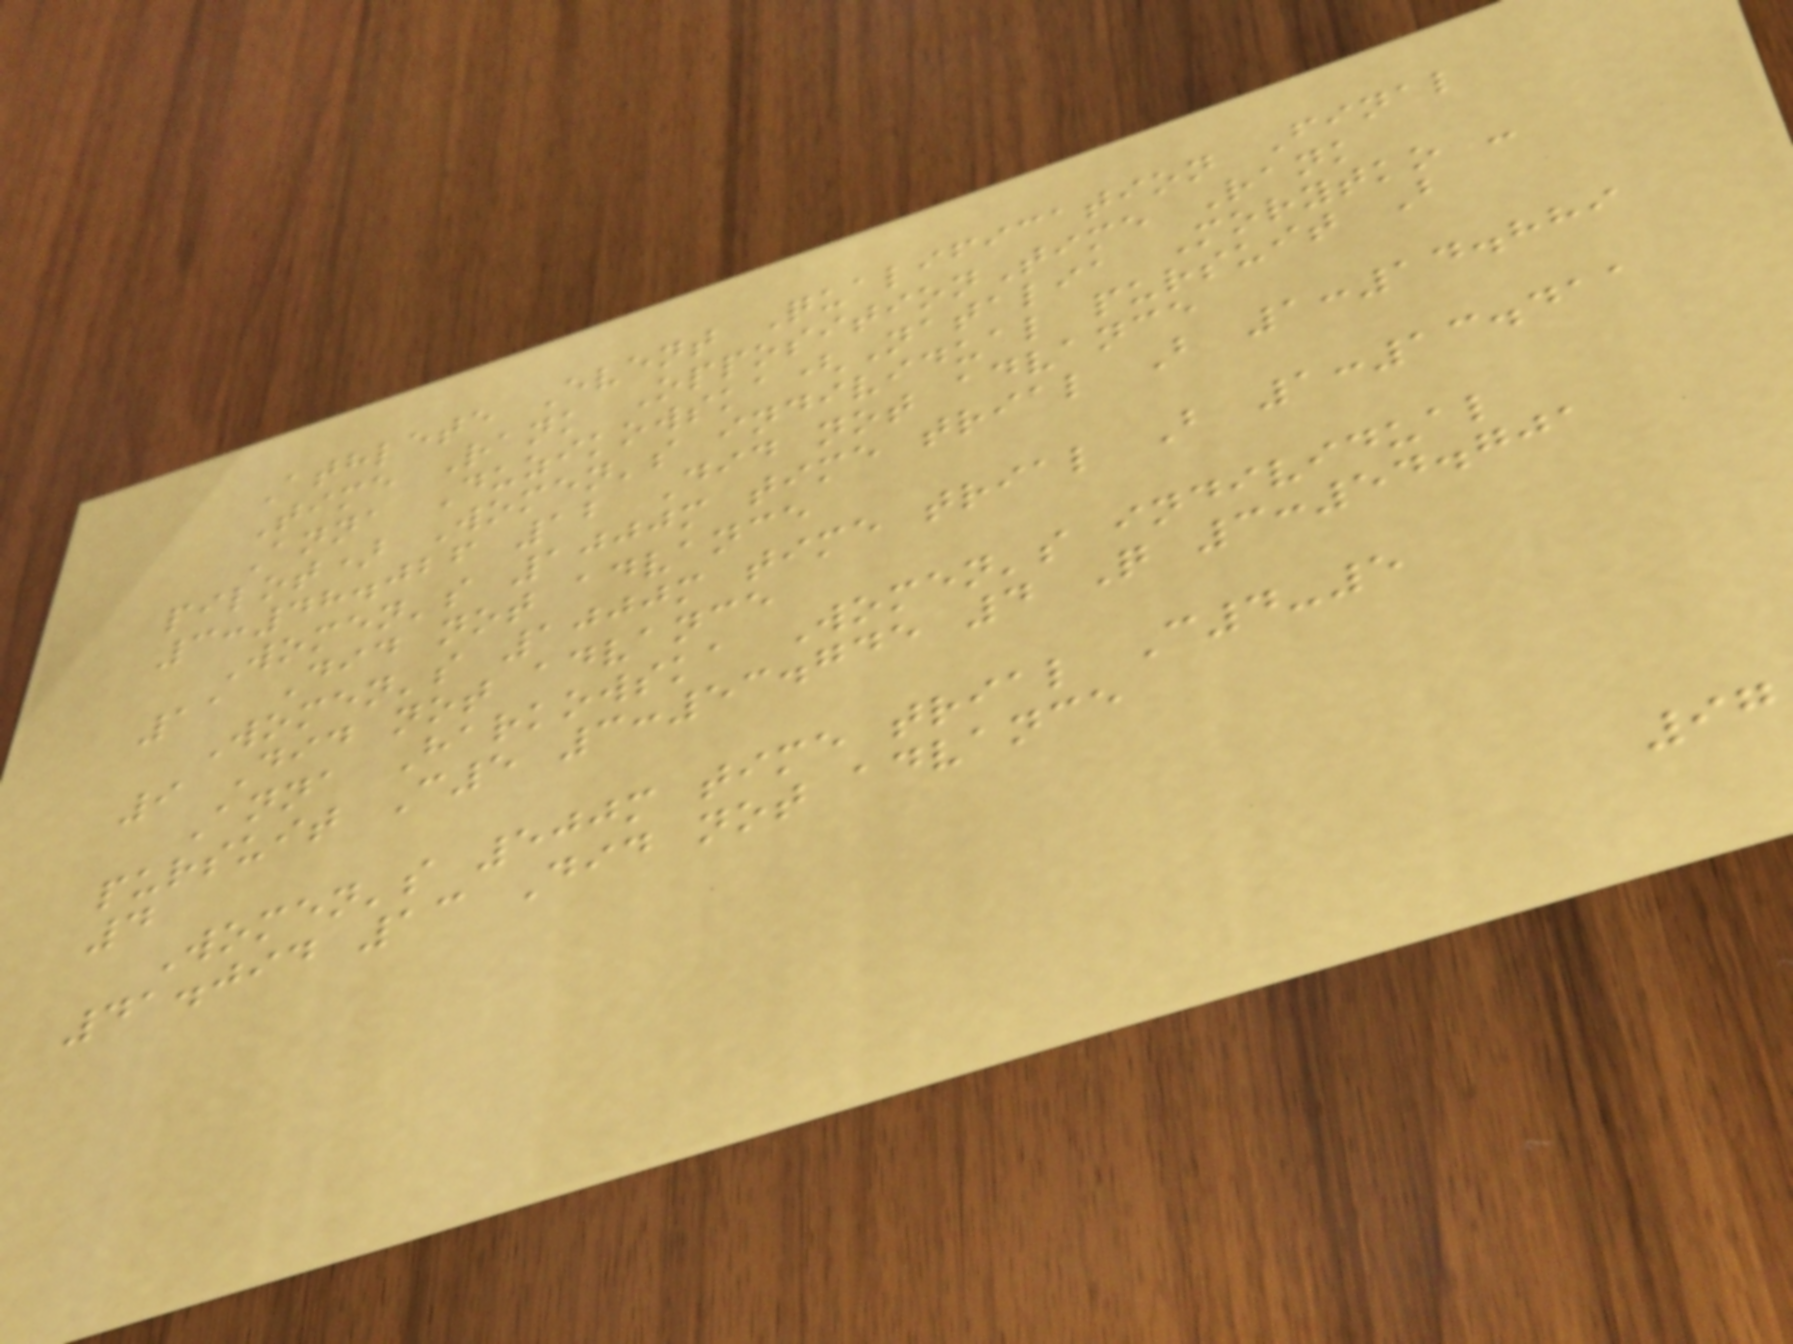Athlete Event Qualification Final
Time Rank OppositionTime Rank
Anna Duzikowska(Natalia Morytko -
pilot) Women's individual pursuit B
3:48.026 12 Did not advance
Women's 1000m time trial B 1:14.889
11 Did not advance
Women's 1000m time trial B 1:13.411
9 Did not advance
Anna Harkowska Women's individual
pursuit C5 3:53.745 4 Q 3:54.701
4
Women's 500m time trial C4-5
41.094 13 Did not advance
97
